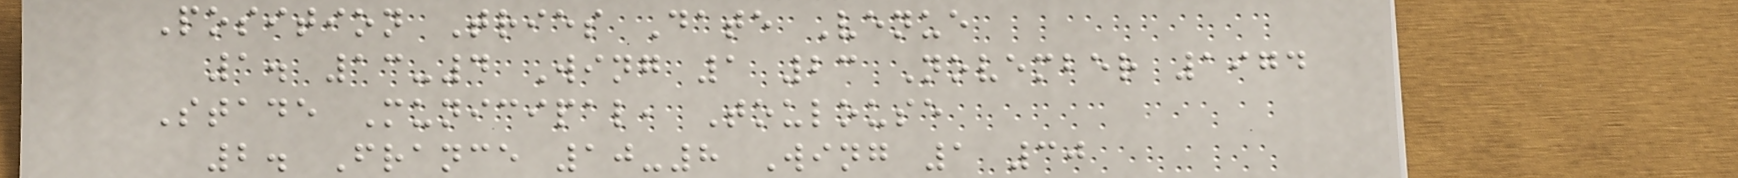Position Tries Date Venue
1. 13-4 Wing 1 23 November 1974
Stade Municipal, Toulouse
2. France 10-8 Wing 1 30
